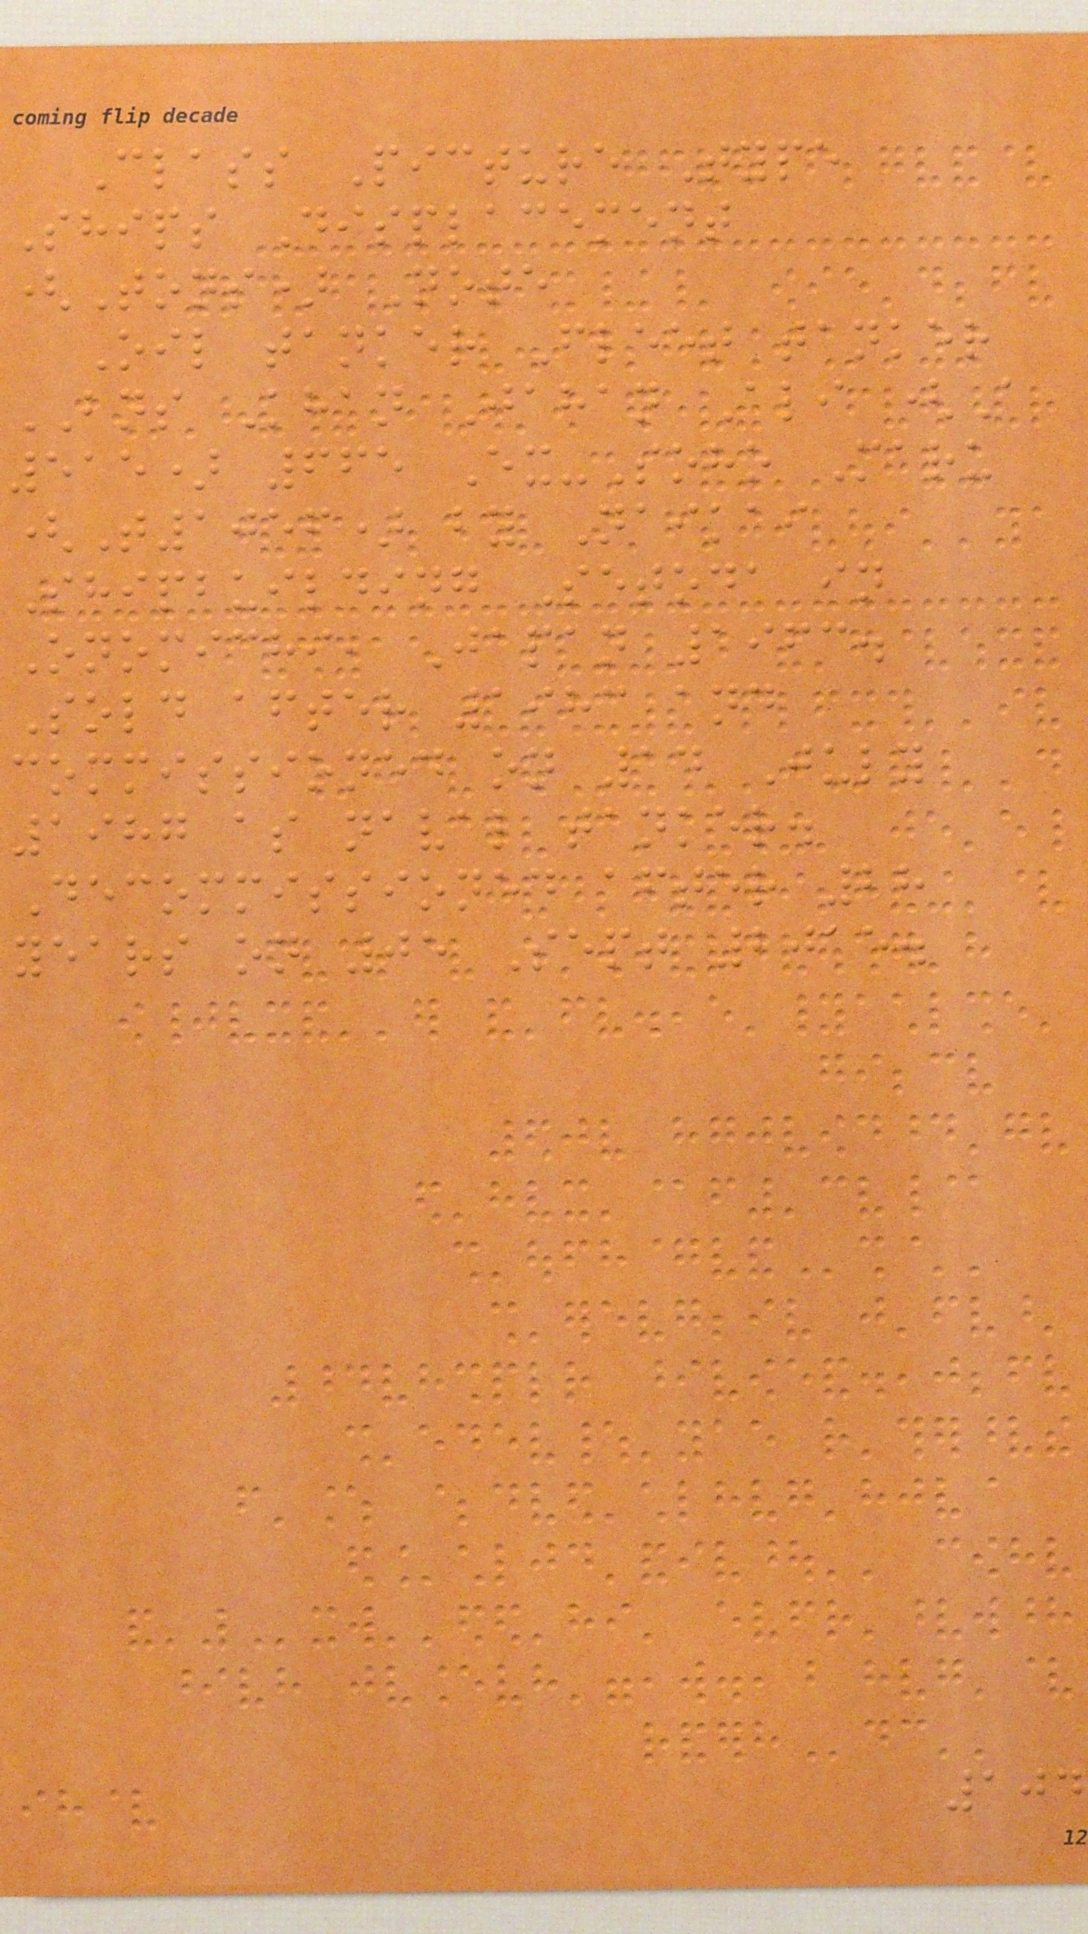Class Picture Type
Ships Displacement
(Tons) Note
Oil tanker Fleet tanker
BNS Khan Jahan Ali (A
515) 665 Ex-Soho Maru
(T1056) by Naikai
Shipbuilding Setoda in
Onomichi, Japan 1963.
Sold after 1983 and
commissioned on 14 July
1987 as naval tanker.
Decommissioned after 28
years on 05 Sept 2015.
104
